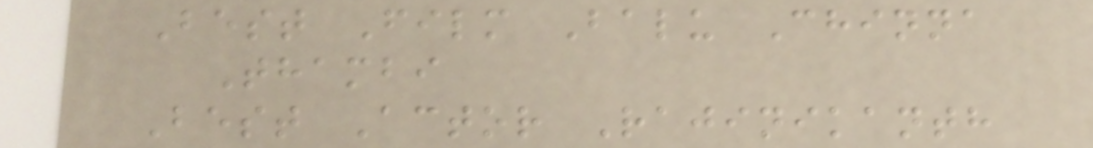Best Film Balu Chinna
Thambi
Best Actor Rajinikanth
